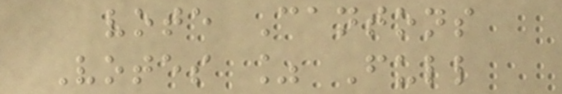vote Cantons
Votes % Full
